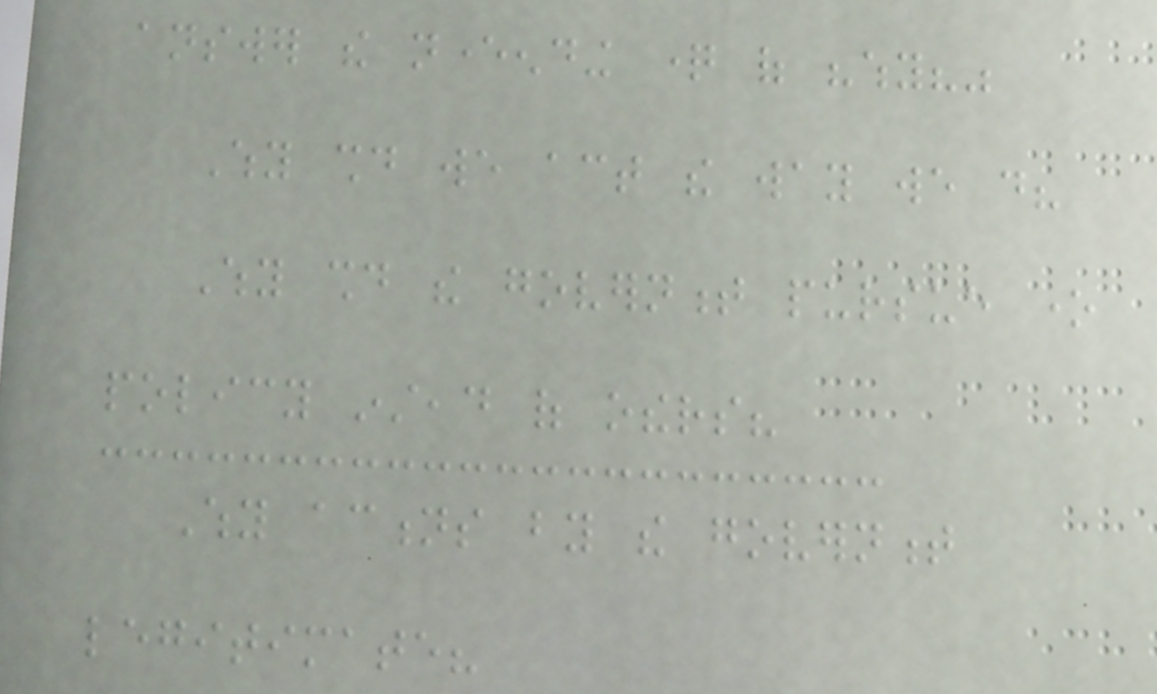answer the neverending question of "why?"
Why should we act the way we do?
Why should the government pursue one
policy instead of others?
Why actions by the government
legitimate?
